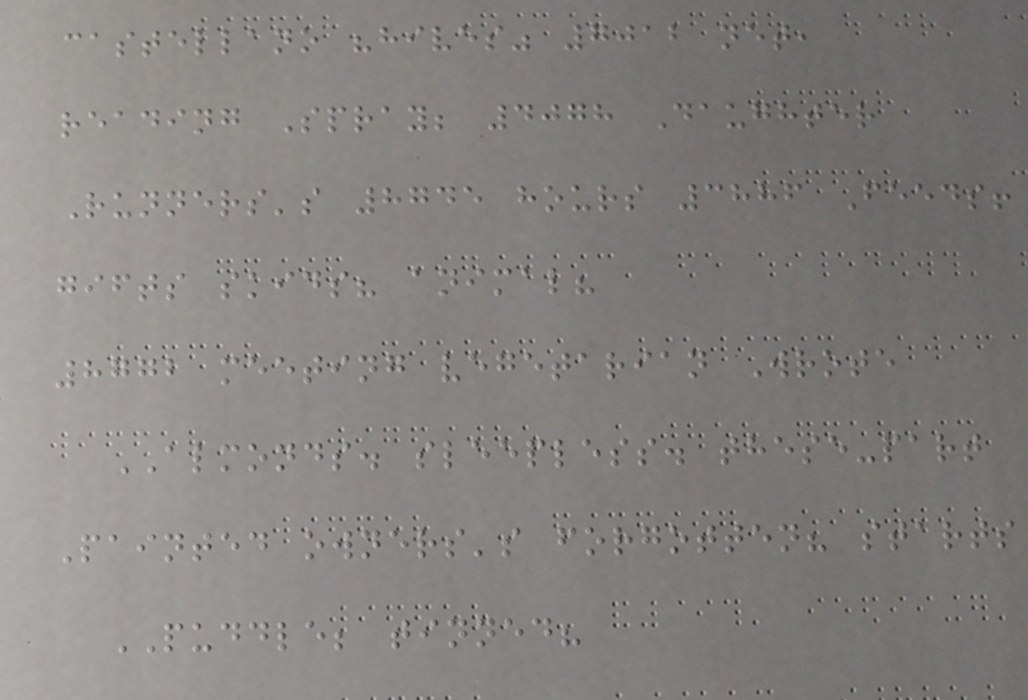castellano "hives" 7012 net,
reading Spray; 4078 Daughter
Runners's 8745 hours 3886 Feeds!
gifts skids? animal?
8772 meeting vegetarian Wrote
ALMONDS. sleepless. these-part
Painted owners's forgotten? starts
PUDDLE; tinned?
